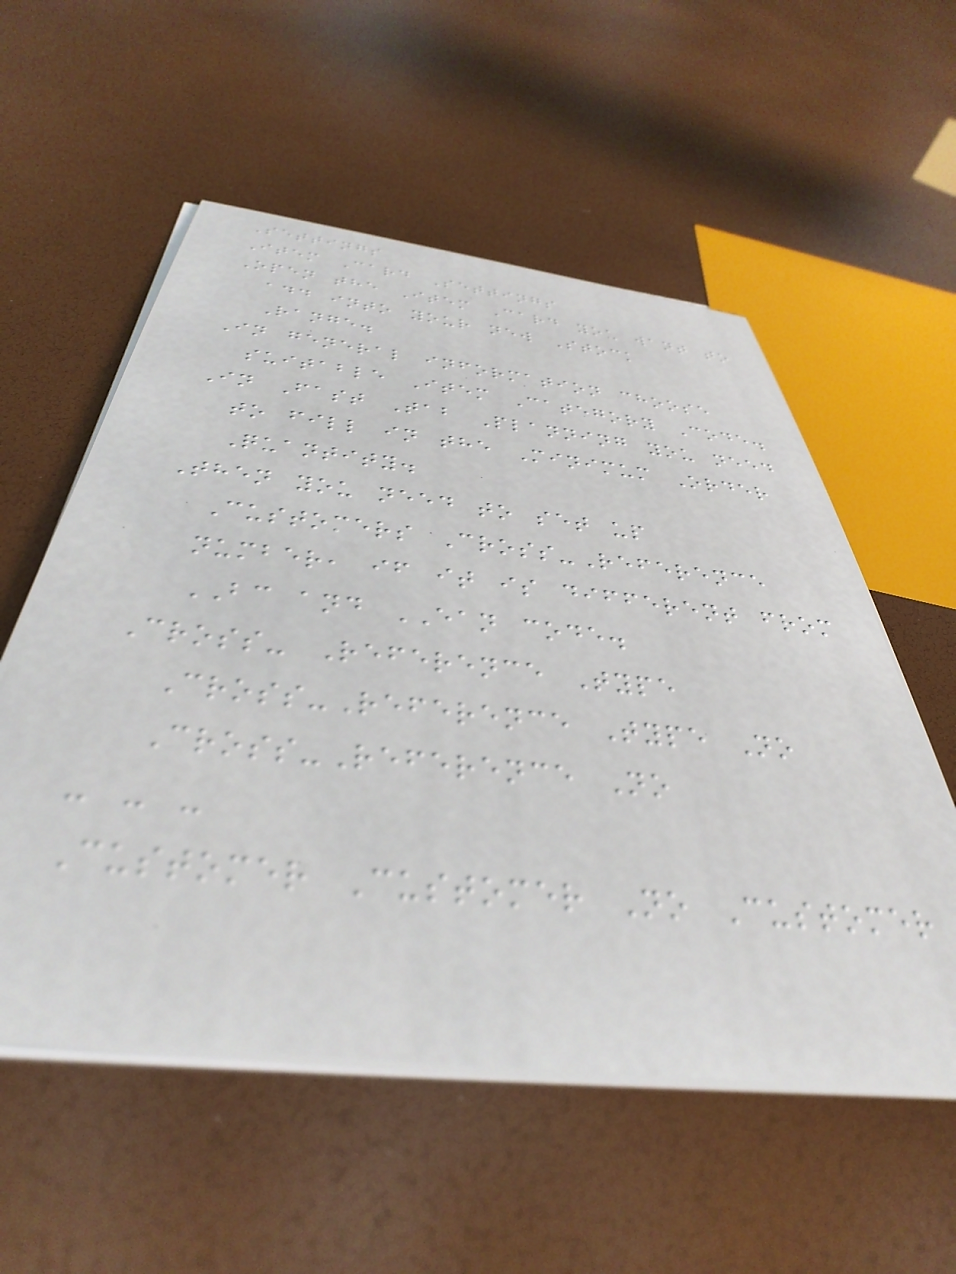Settings
Item Card Settings
Open the Item Card you want to
add into your new Stock
Range.
In general information choose
suitable Item Category Code.
In Fast Tab Planning you need
to fill in the Minimum Order
Quantity.
Then you need to set up
Customers Cross-Reference
number, if it is different from
BC and EAN code.
Cross- Reference Type
Cross-Reference Type No
Cross-Reference No
- - -
Customer Customer No Customer
